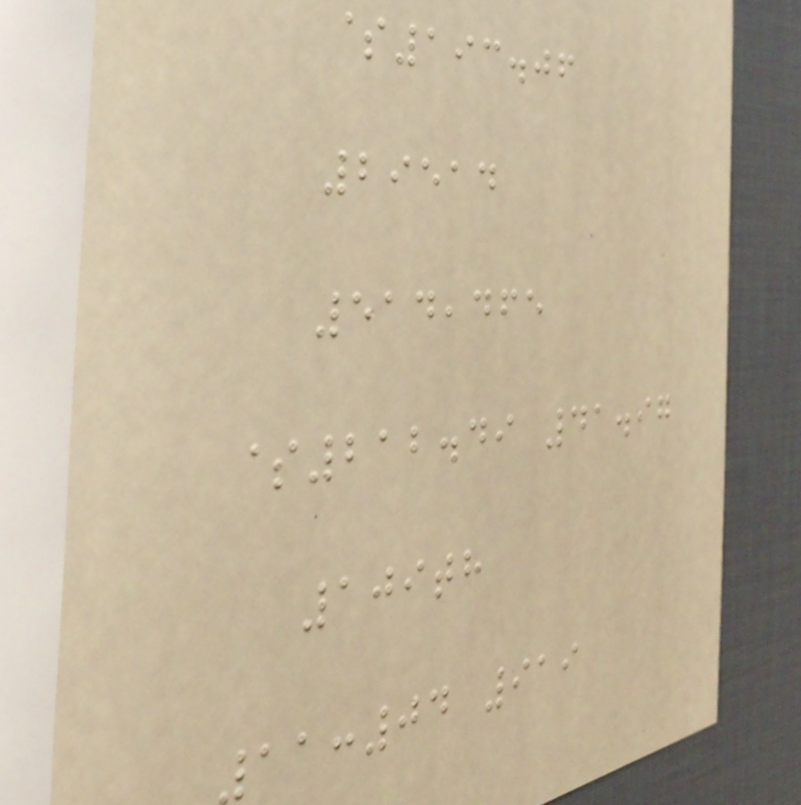$193.06
29514
514,465
$212.49 41.97
109th
11:04 919
